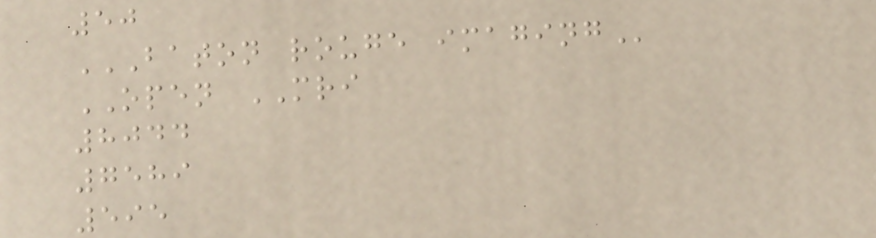50
BATON ROUGE IMAGING
OPEN MRI
8044
7589
595
